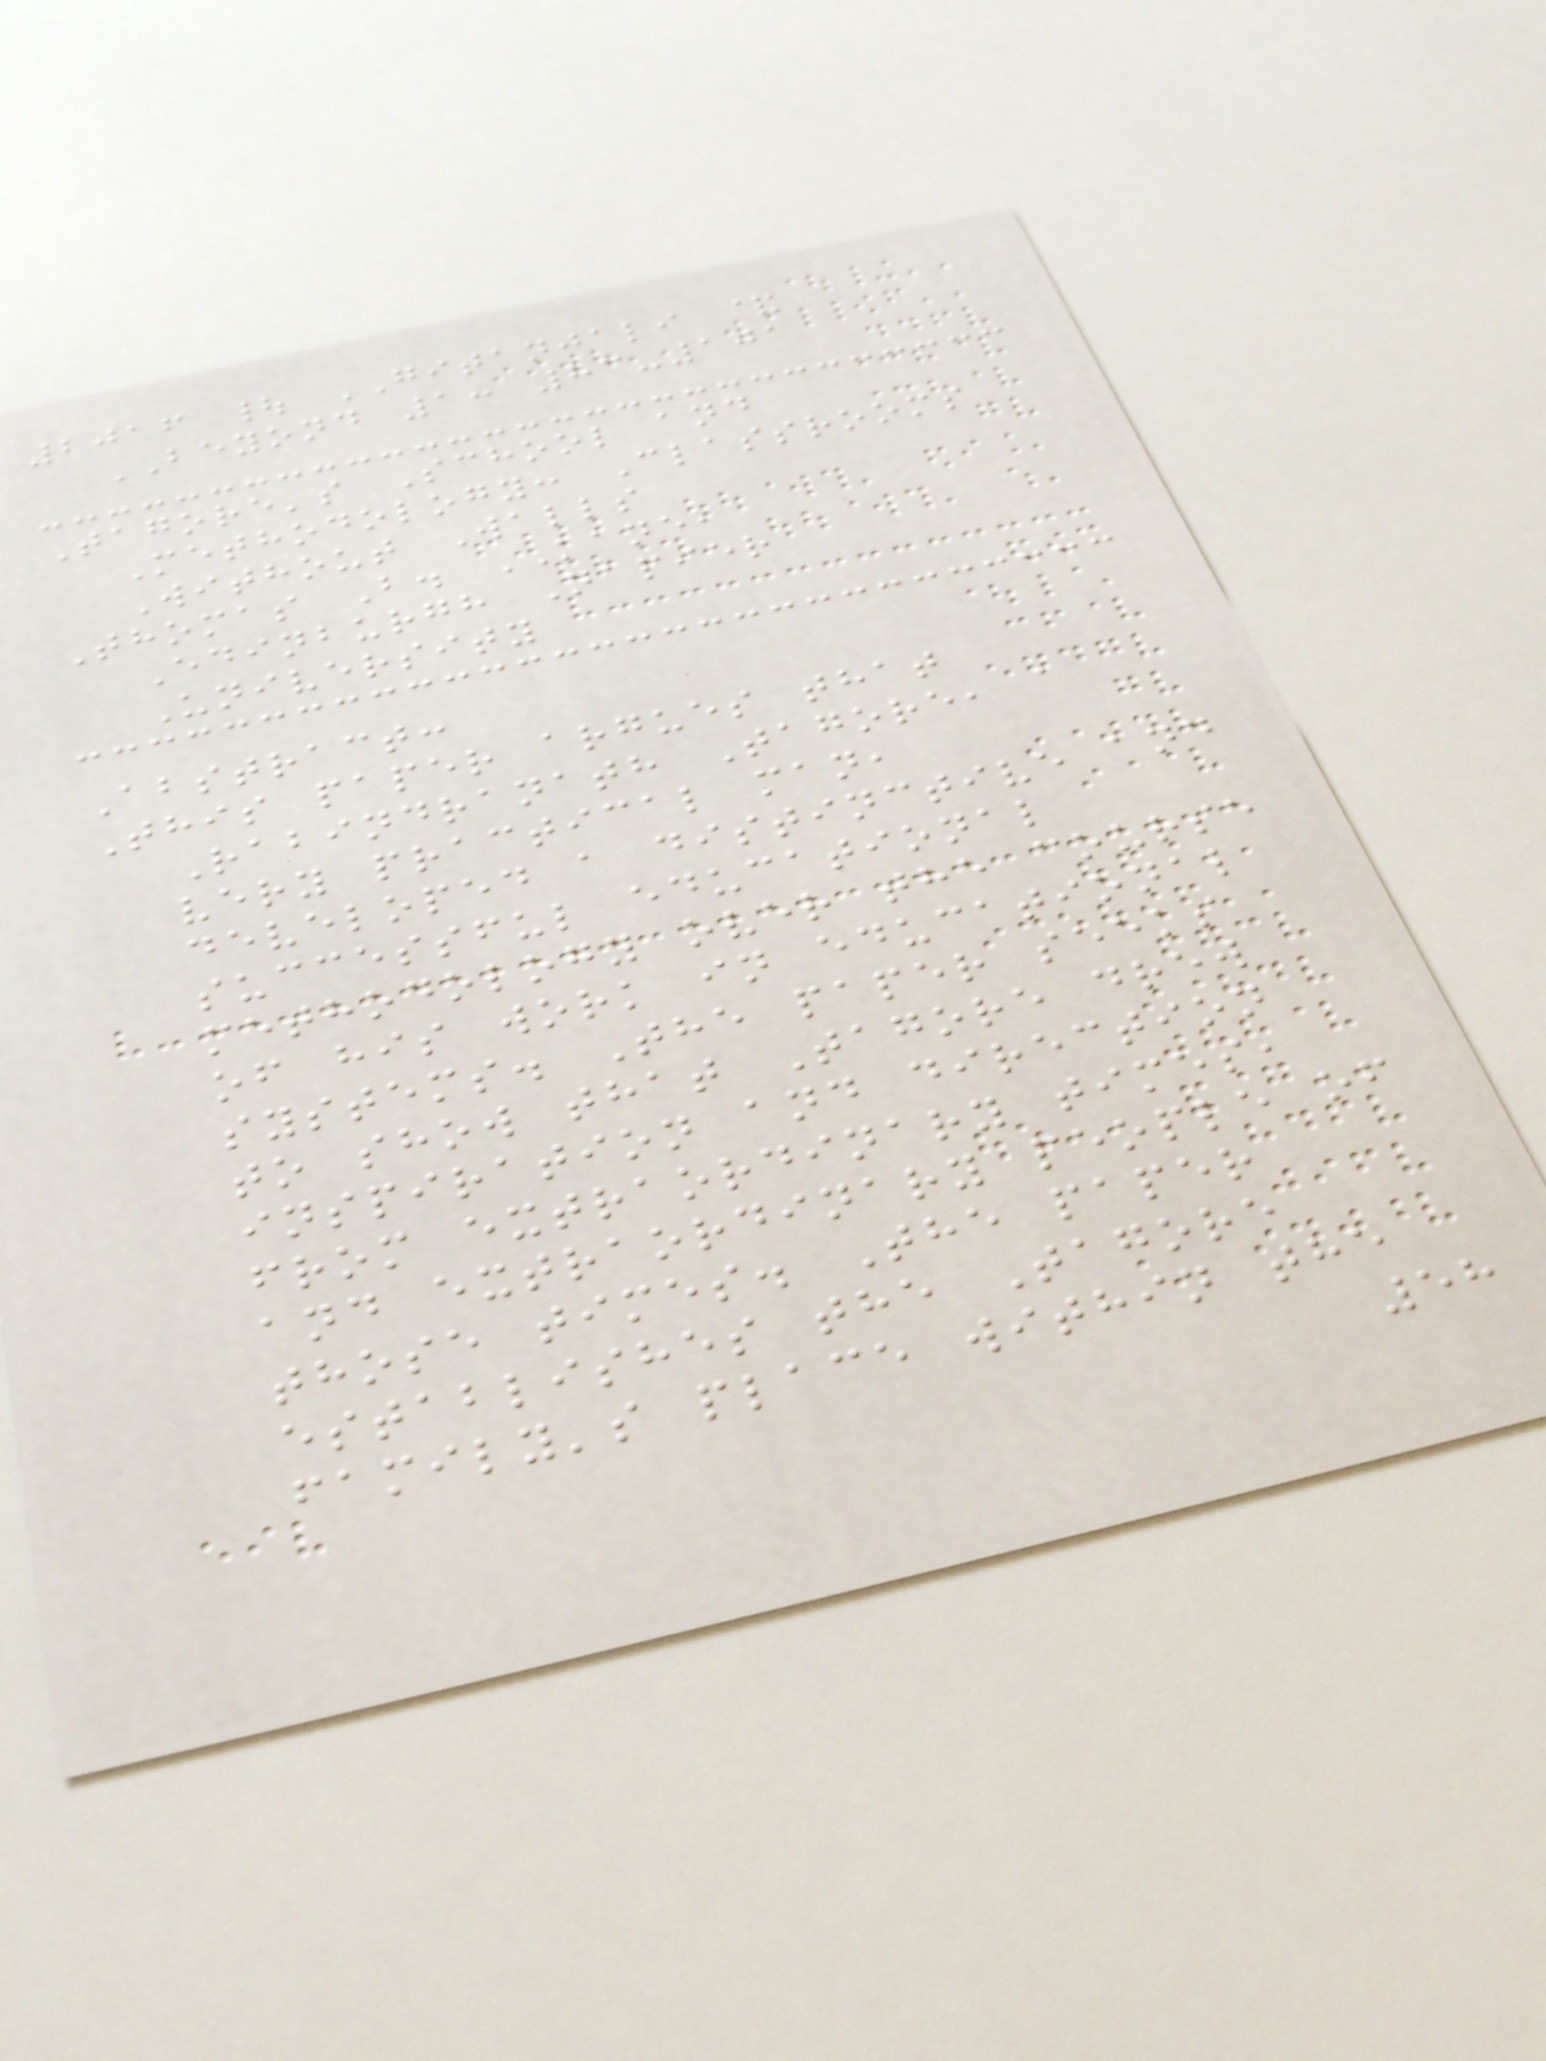2016 | GITANJALI &
BEYOND 1: 83-101
Tagore's School and
Methodology: Classrooms
Without Walls
Thomas B. KANE,
Edinburgh Napier
University
Abstract:
This paper argues that
Rabindranath Tagore, a
very practical man,
developed a distinctive and
successful educational
methodology over the course
of his work in educational
systems. The paper seeks
to show that Tagore drew
inspiration and direction
from extraordinary times,
and extraordinary people of
those times. The paper
establishes the Tagore
family's place within the
58
